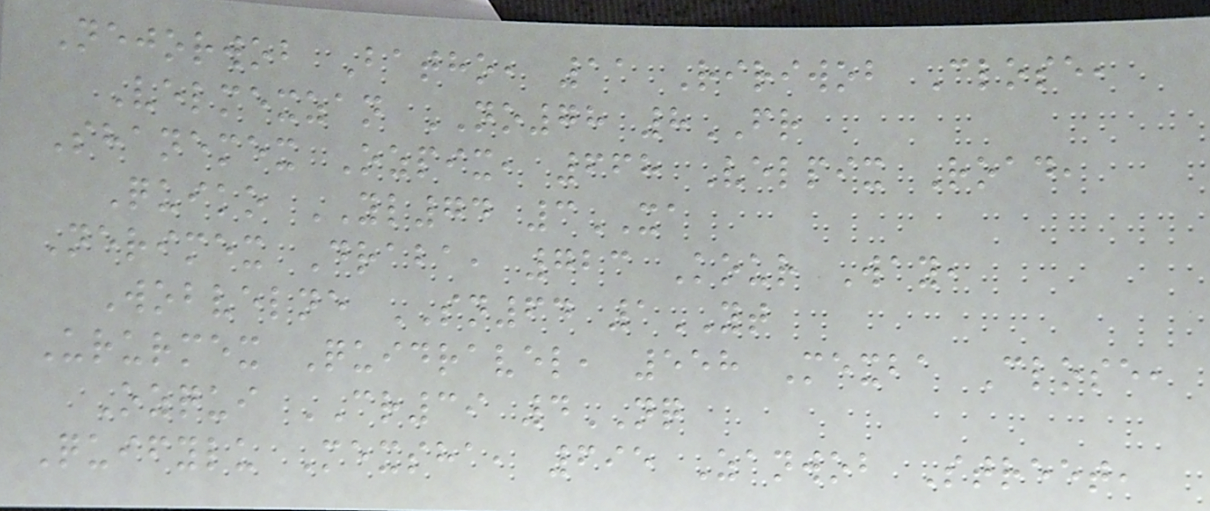Nejorwob Batho, 11 Ririwob Close,
Velmexzan NO78 8FR
Shanemex Ozpix, 668 Velpix Road,
Quiko YL74 3XA
Nerimex Draba, 723 Kour Way,
Wobvelne SN64 1YT
Ururmex Quidravel, 558 Mexba Close,
Ozqui CR39 4NQ
Quifylu Mexsha, 695 Zanwob Street,
